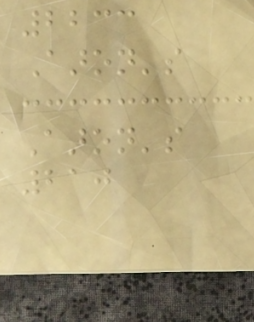2233
Aaron's
Aaron's
210
